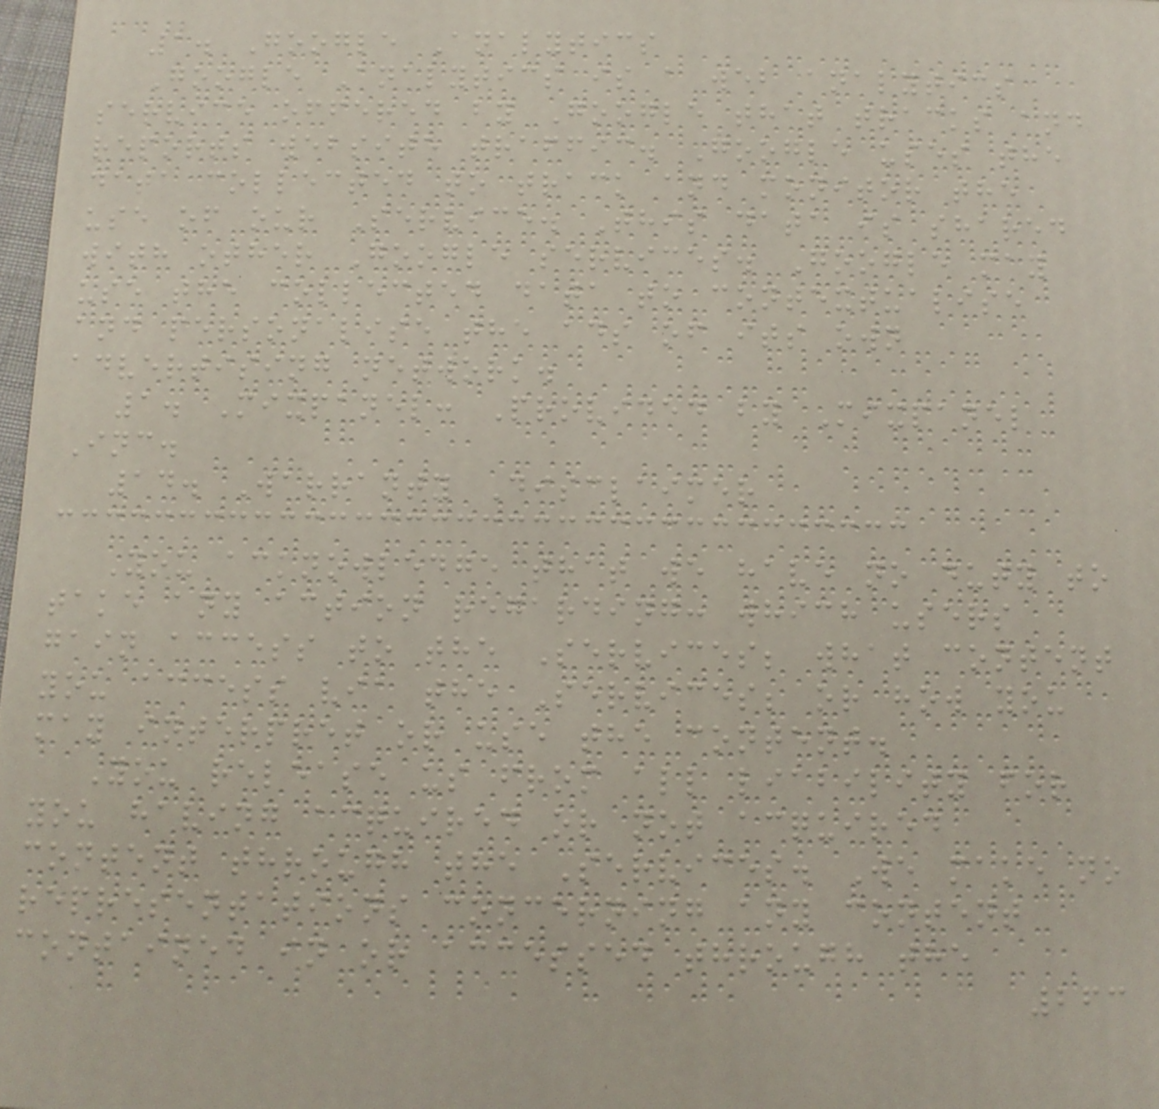1. Google Analytics
Google Analytics is a web analytics
service offered by Google that tracks and
reports website traffic. Google uses the
data collected to track and monitor the
use of our Service. This data is shared
with other Google services. Google may
use the collected data to contextualise
and personalise the ads of its own
advertising network.
1. Mixpanel: Provided by Mixpanel
Inc.
14. Warranty Disclaimer
You acknowledge that we have no duty to
take any action regarding: which users
gain access to the Services; what content
you access via the Services; or how you
may interpret or use the content.
You release us from all liability for
you having acquired or not acquired
content through the Services. We make no
representations concerning any content
contained in or accessed through the
263
